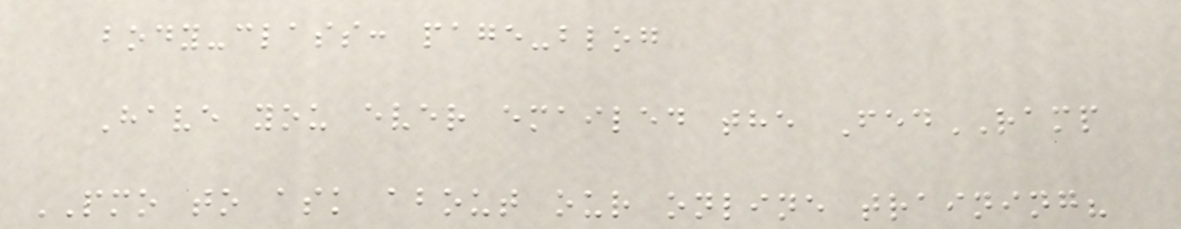body-class: page-blog
Have you ever emailed the FedRAMP
PMO to ask about our online training?
